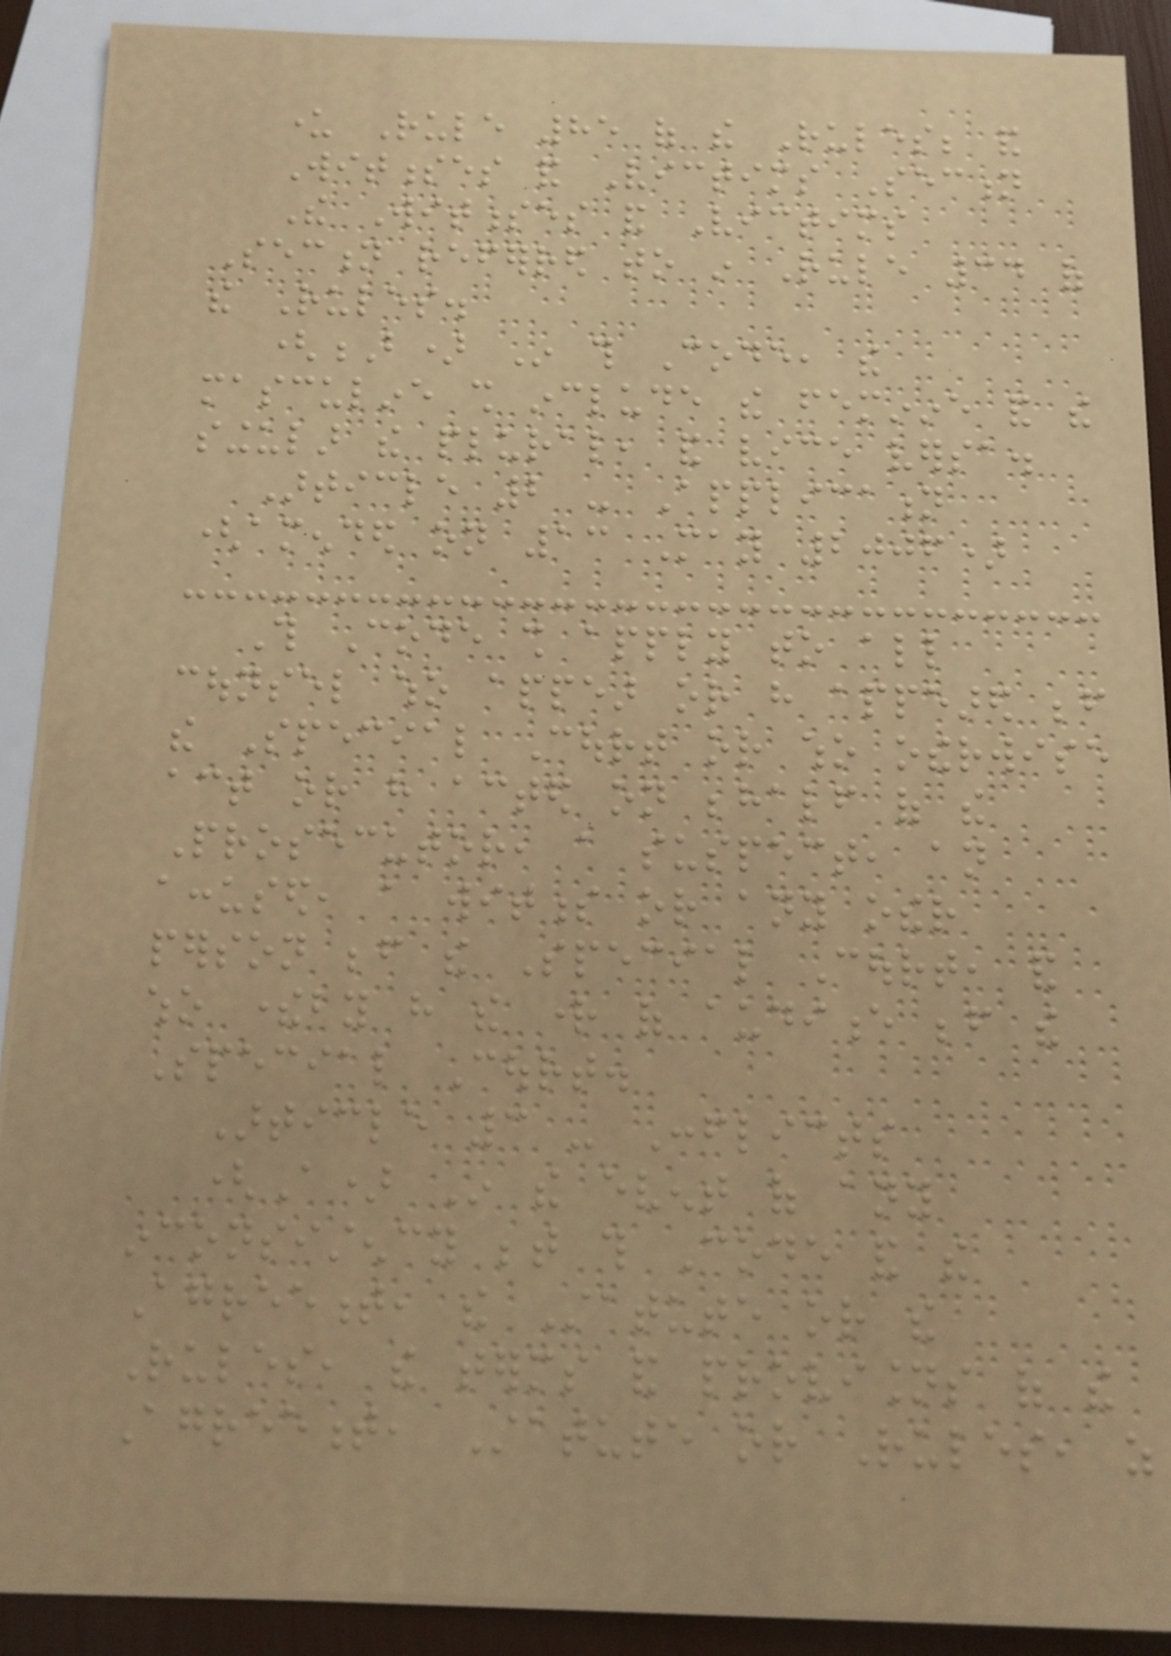under Rule 85 of the Rules; and
Witnesses and Victims Section
The Witnesses and Victims
Section referred to in Rule 34 of
the Rules.
(B) In this Code, the
masculine shall include the feminine and the
singular the plural, and vice versa.
Article 2 - Application
(amended on 13 May 2006)
This Code shall apply to all
counsel who appear or have appeared before
the Special Court or who otherwise
act or have acted on behalf of the
Prosecutor, a suspect, an
accused, a witness or any other
person before the Special Court, and
who thereby have the right of audience before the
Special Court.
Article 3 - Conflicts
(A) In the event of any
inconsistency between this Code and the
Agreement, the Statute or the
Rules, the terms and provisions of the
Agreement, Statute or Rules, as
